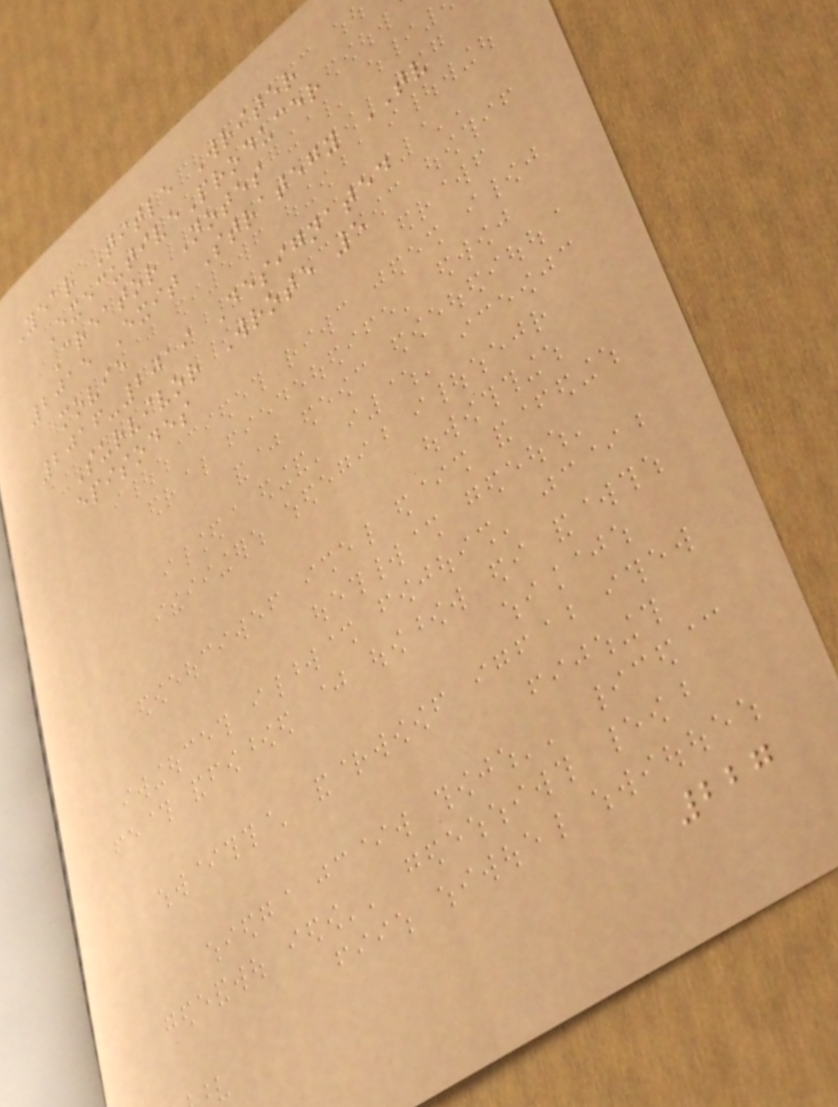Year Title Writer
ExecutiveProducer
Creator Notes
2015 Exit Strategy TV
movie
2016-2019 Designated
Survivor Wrote 5
episodes
227
